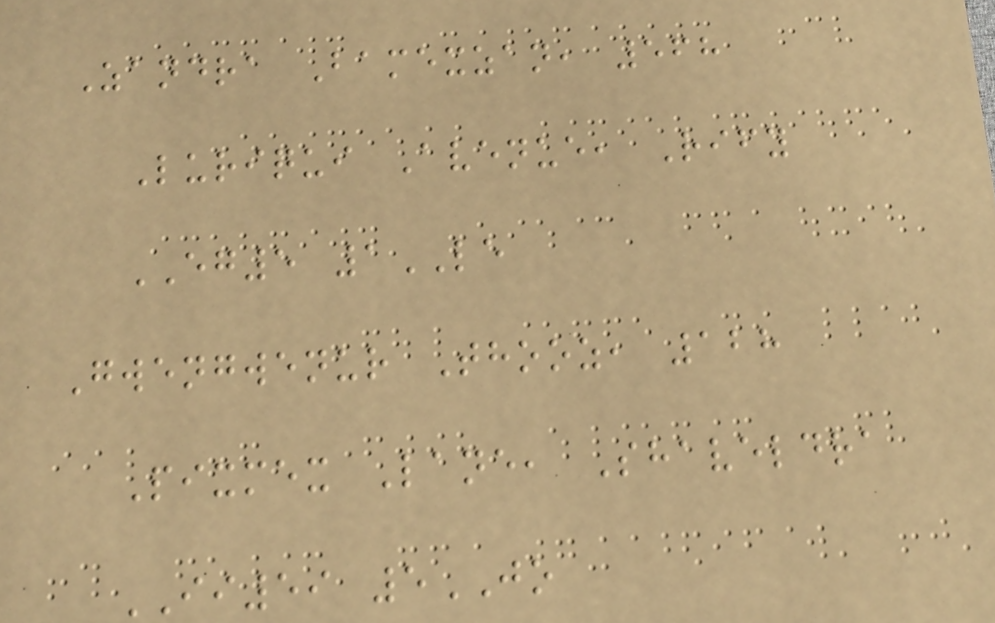Zandra Bamexzan, 568
Luriqui Avenue, Rify
EG5 1LE
Gwengwenur Thooz, 128
Pixmex Lane, Shaveldra
II59 5JO
